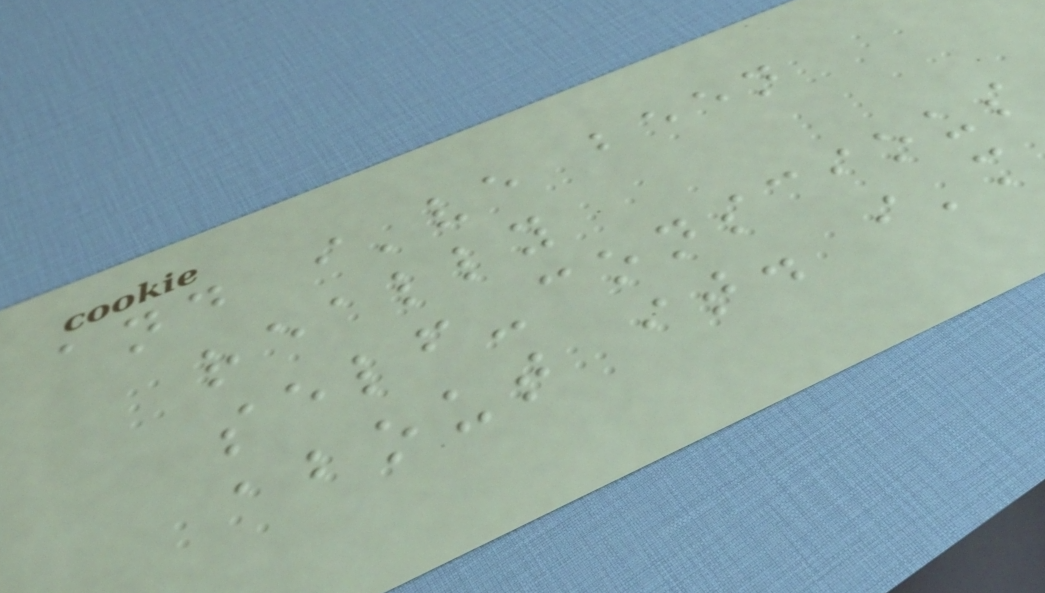and i've been
really
self-conscious
about it. i'm
